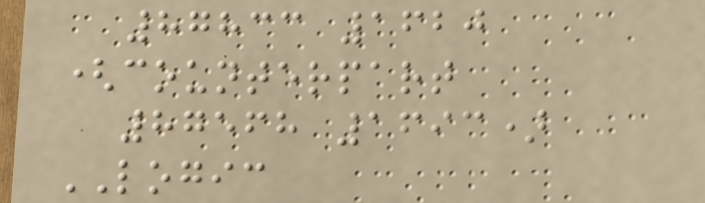87833 1620
(counterpart
87568 1693)
LOGIC
